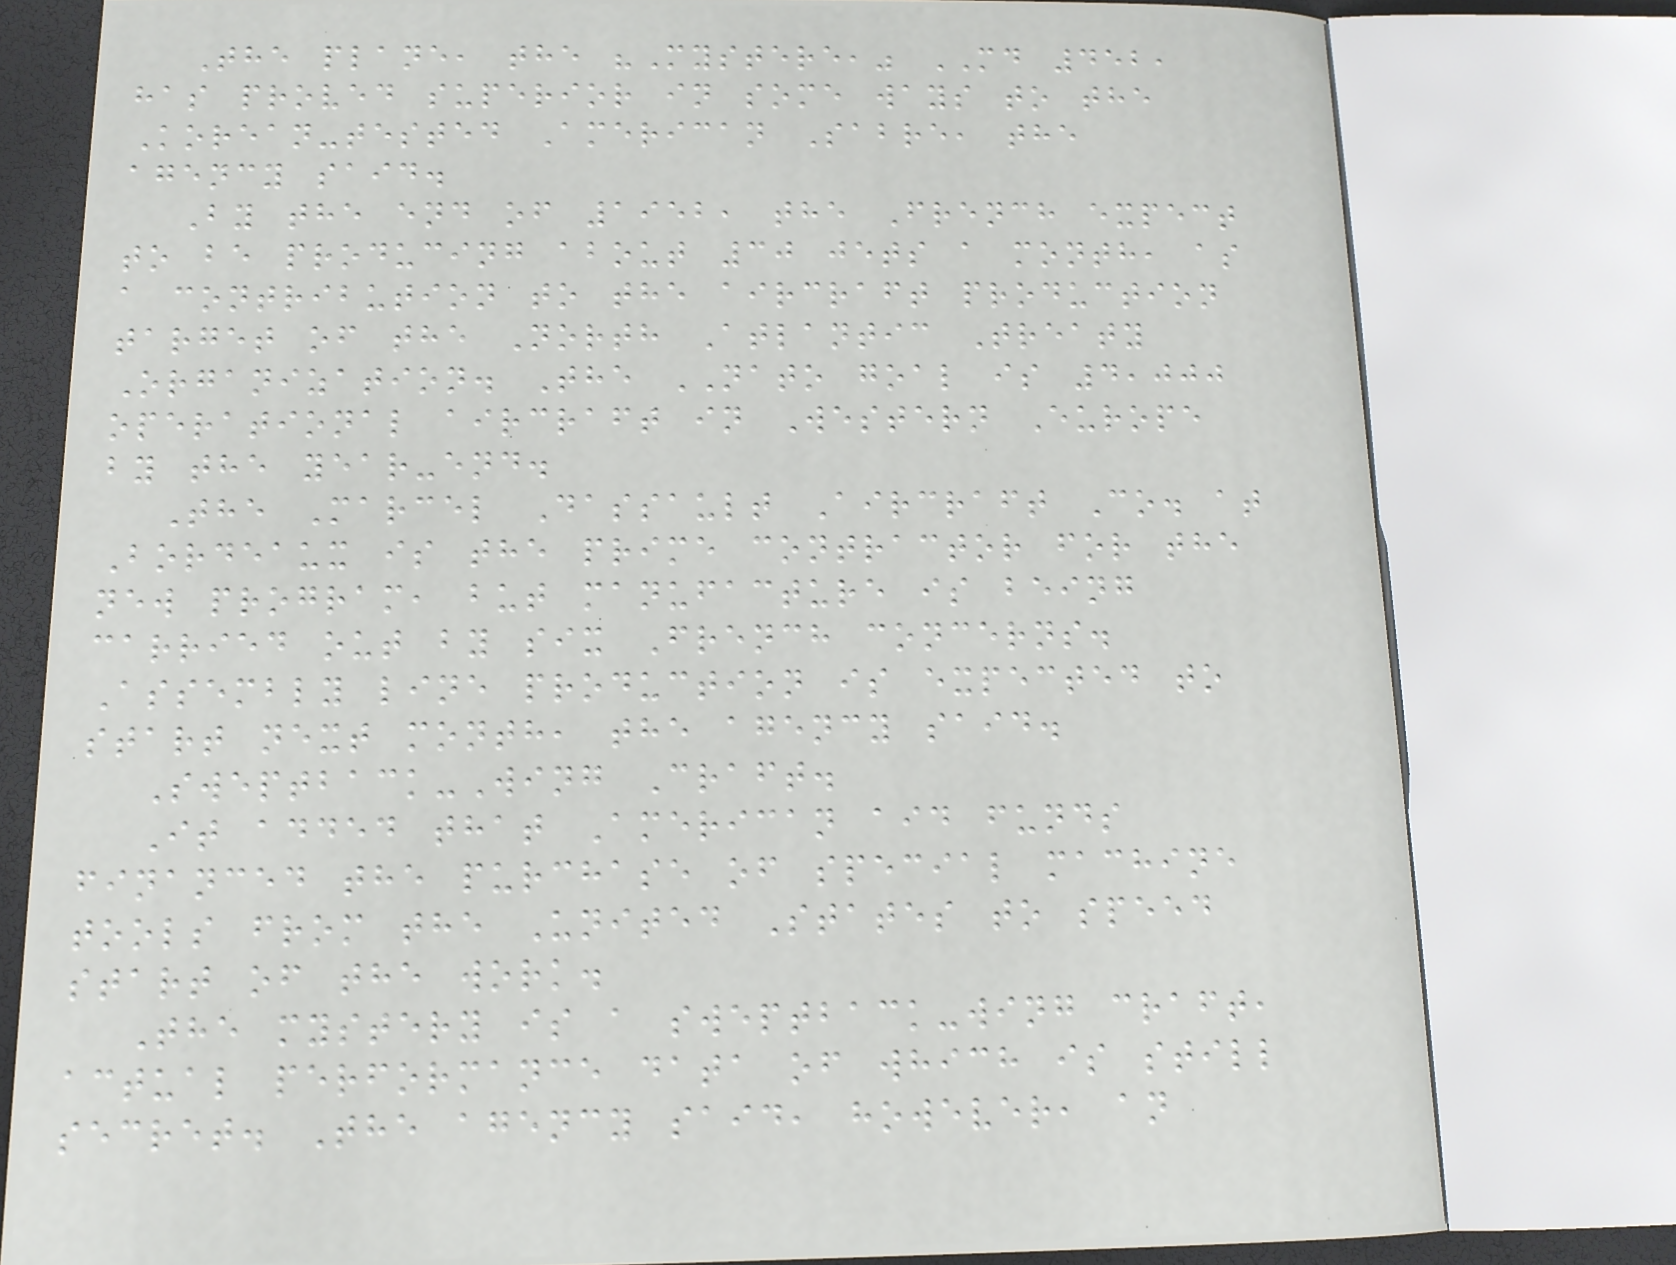The plane, the "Mystere," MD 452,
has proved superior in some ways to the
Korean-tested American Sabre, the
agency said.
By the end of 1952, the French expect
to be producing about 30 jets a month, as
a contribution to the aircraft production
target of the North Atlantic Treaty
Organization. The NATO goal is 4,000
operational aircraft in Western Europe
by the year-end.
The Marcel Dassault Aircraft Co. at
Bordeaux is the prime contractor for the
new program, but manufacture is being
carried out by six French concerns.
Assembly line production is expected to
start next month, the agency said.
Sweptback-Wing Craft.
It added that American aid funds
financed the purchase of special machine
tools from the United States to speed
start of the work.
The mystery is a sweptback-wing craft,
actual performance data of which is still
secret. The agency said, however, an
